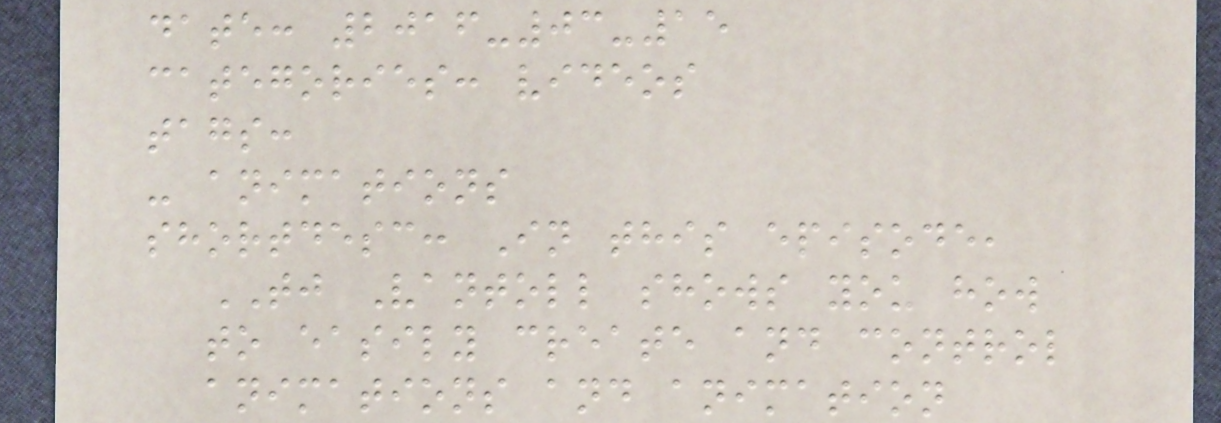date: 2016-03-15
categories: videos
tags:
- animations
shortdesc: In this episode,
TJ Vantoll shows you how
to easily create and control
animations and animation
